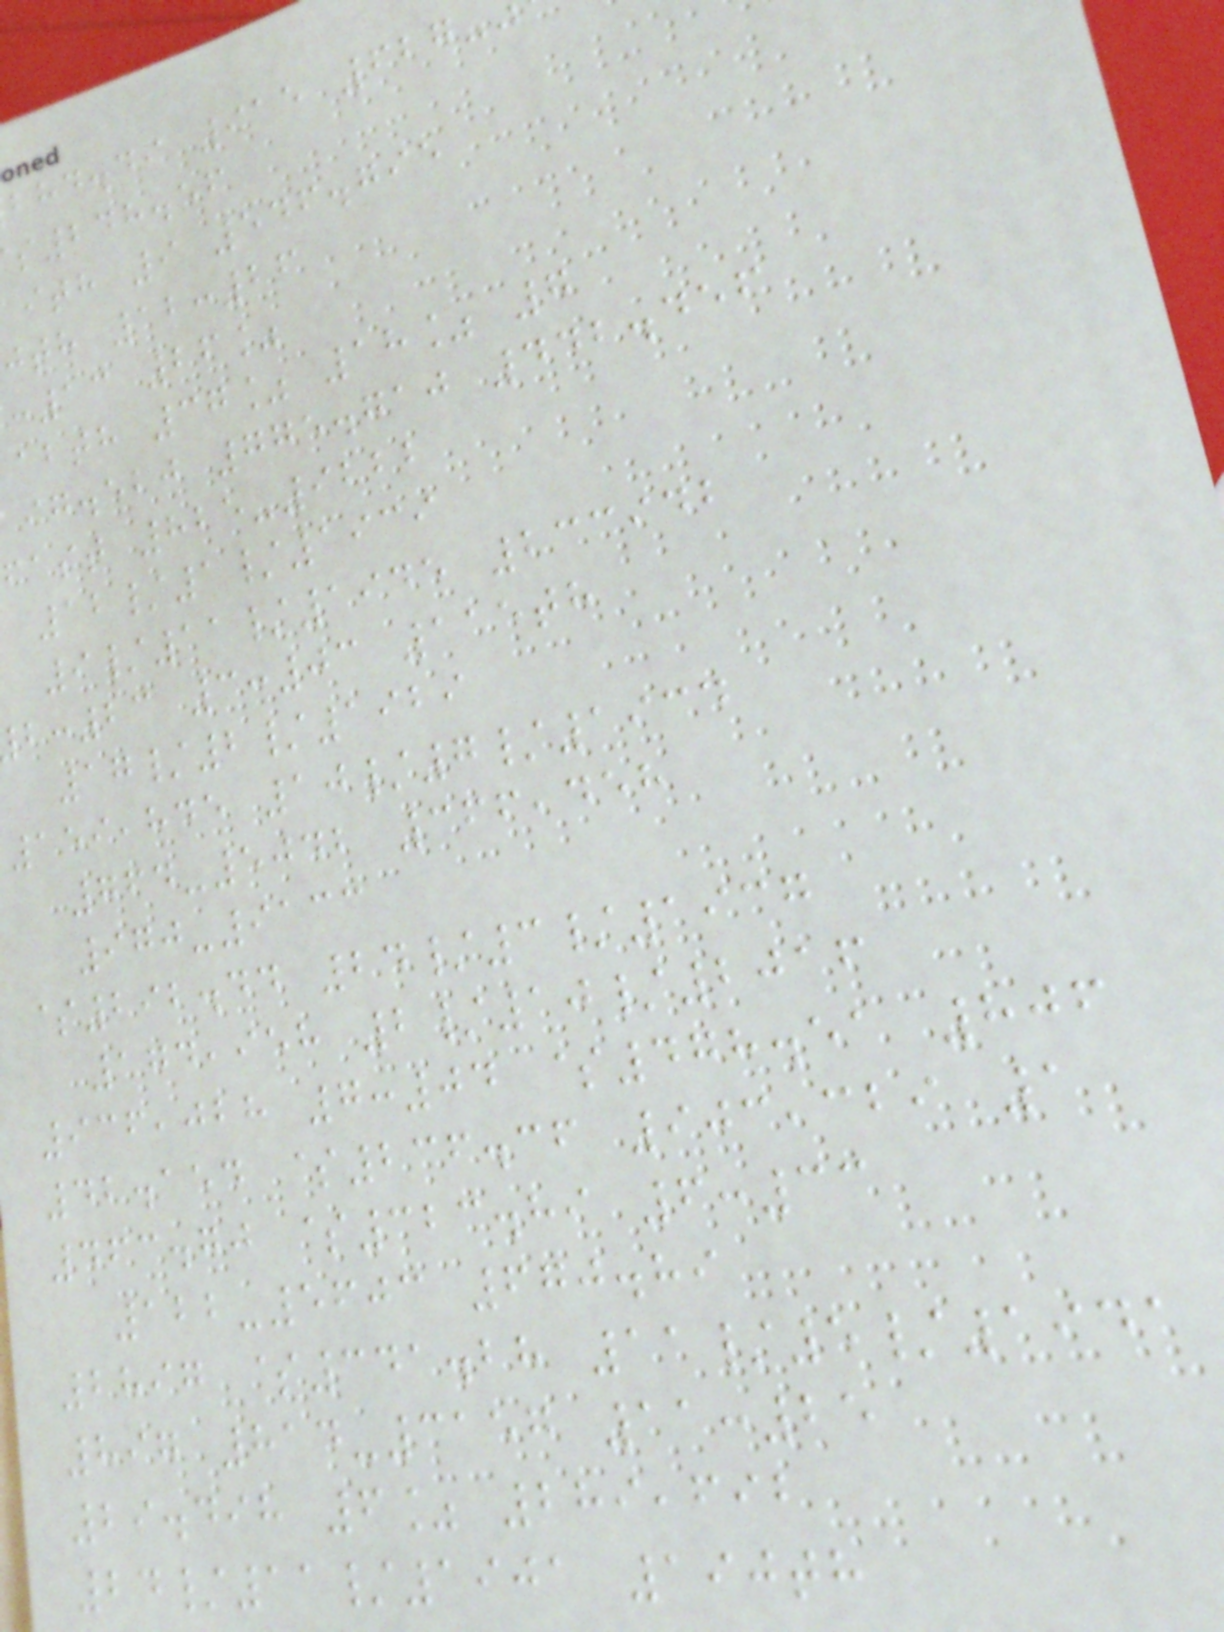bhd.di 915 627-
248.56
ith 9 546.795
jth 12:26
:13 26%
abth 37% 18% 7
ig.ebj 775.710 442.456
fast 825-9222
12/1/1939
9/11/1945 233942
:23 3:03 115th
17/2/1929
159,845 10/7/1934
764-5042 366,458
970-9133
$292.44 24/3/1937
174,958 2/10/2016
936,028 7:04 $478.51 806
42.154 $236.36 903,329 1
463.70 $323.89 6:33
122-5603 670.89
2897 $341.28 11/5/1941
897 814-3157 11:25
29.498 6% 289,692
24/11/1901 190th
